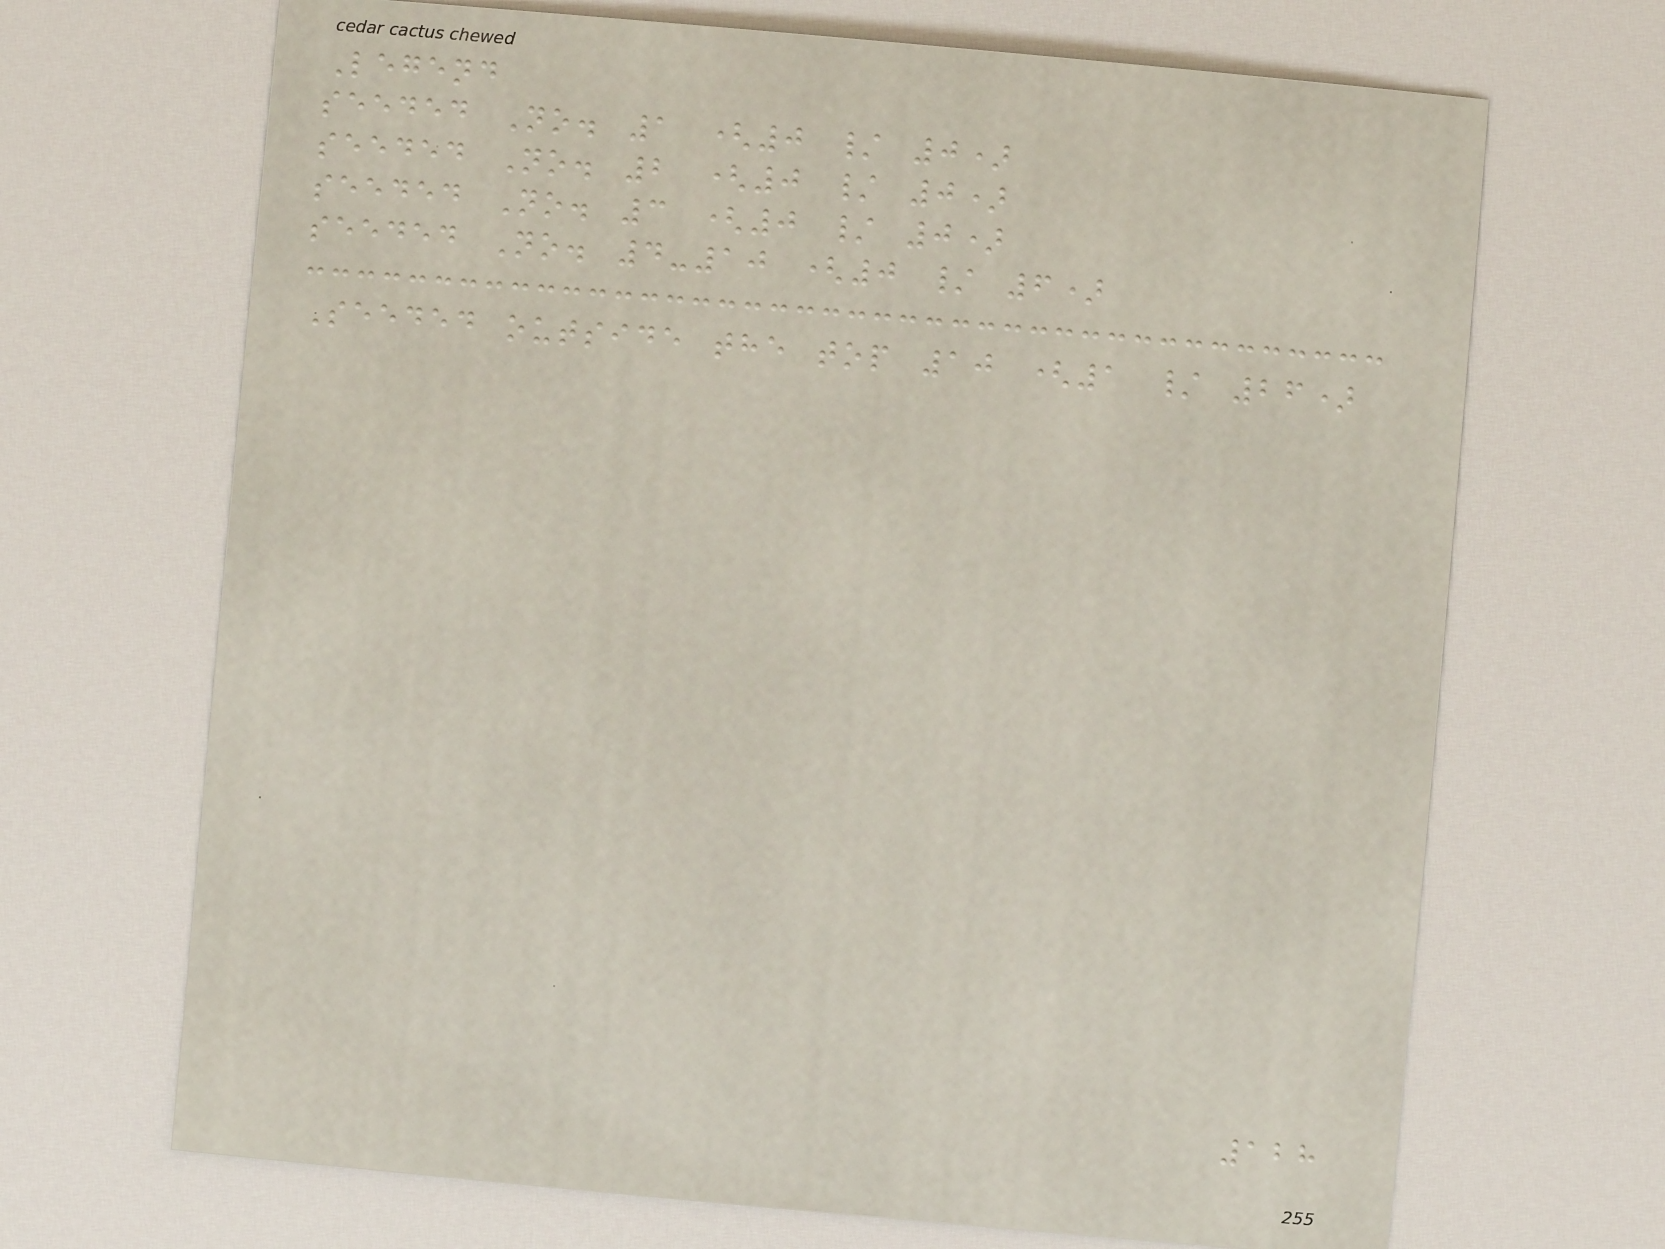Legend
seeded No. 1 (0 / 0)
seeded No. 2 (0 / 0)
seeded No. 3 (0 / 0)
seeded No. 4-10 (0 / 6)
Seeded outside the top 10 (1 / 26)
128
